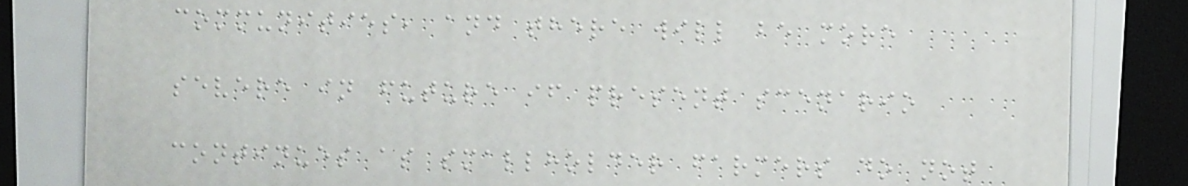communities, and there will be more
severe in future if present scenario
continues as smallholder farmers do not
